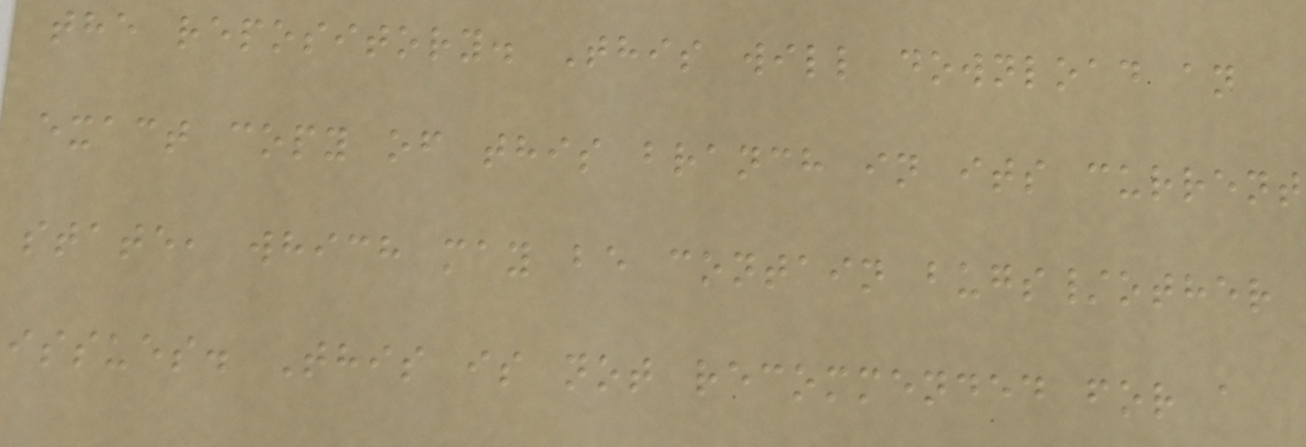the repository. This will download an
exact copy of this branch in its current
state, which may be contain bugs/other
issues. This is not recommended for a
